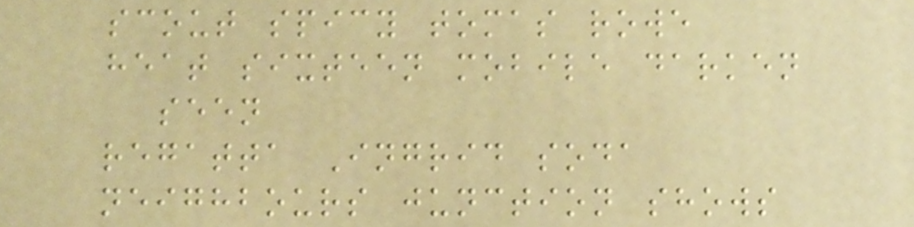scout spicy tomas rowe
heat sixteen mobile darken
seen
regatta Ingrid soda
neighbours junction shows
